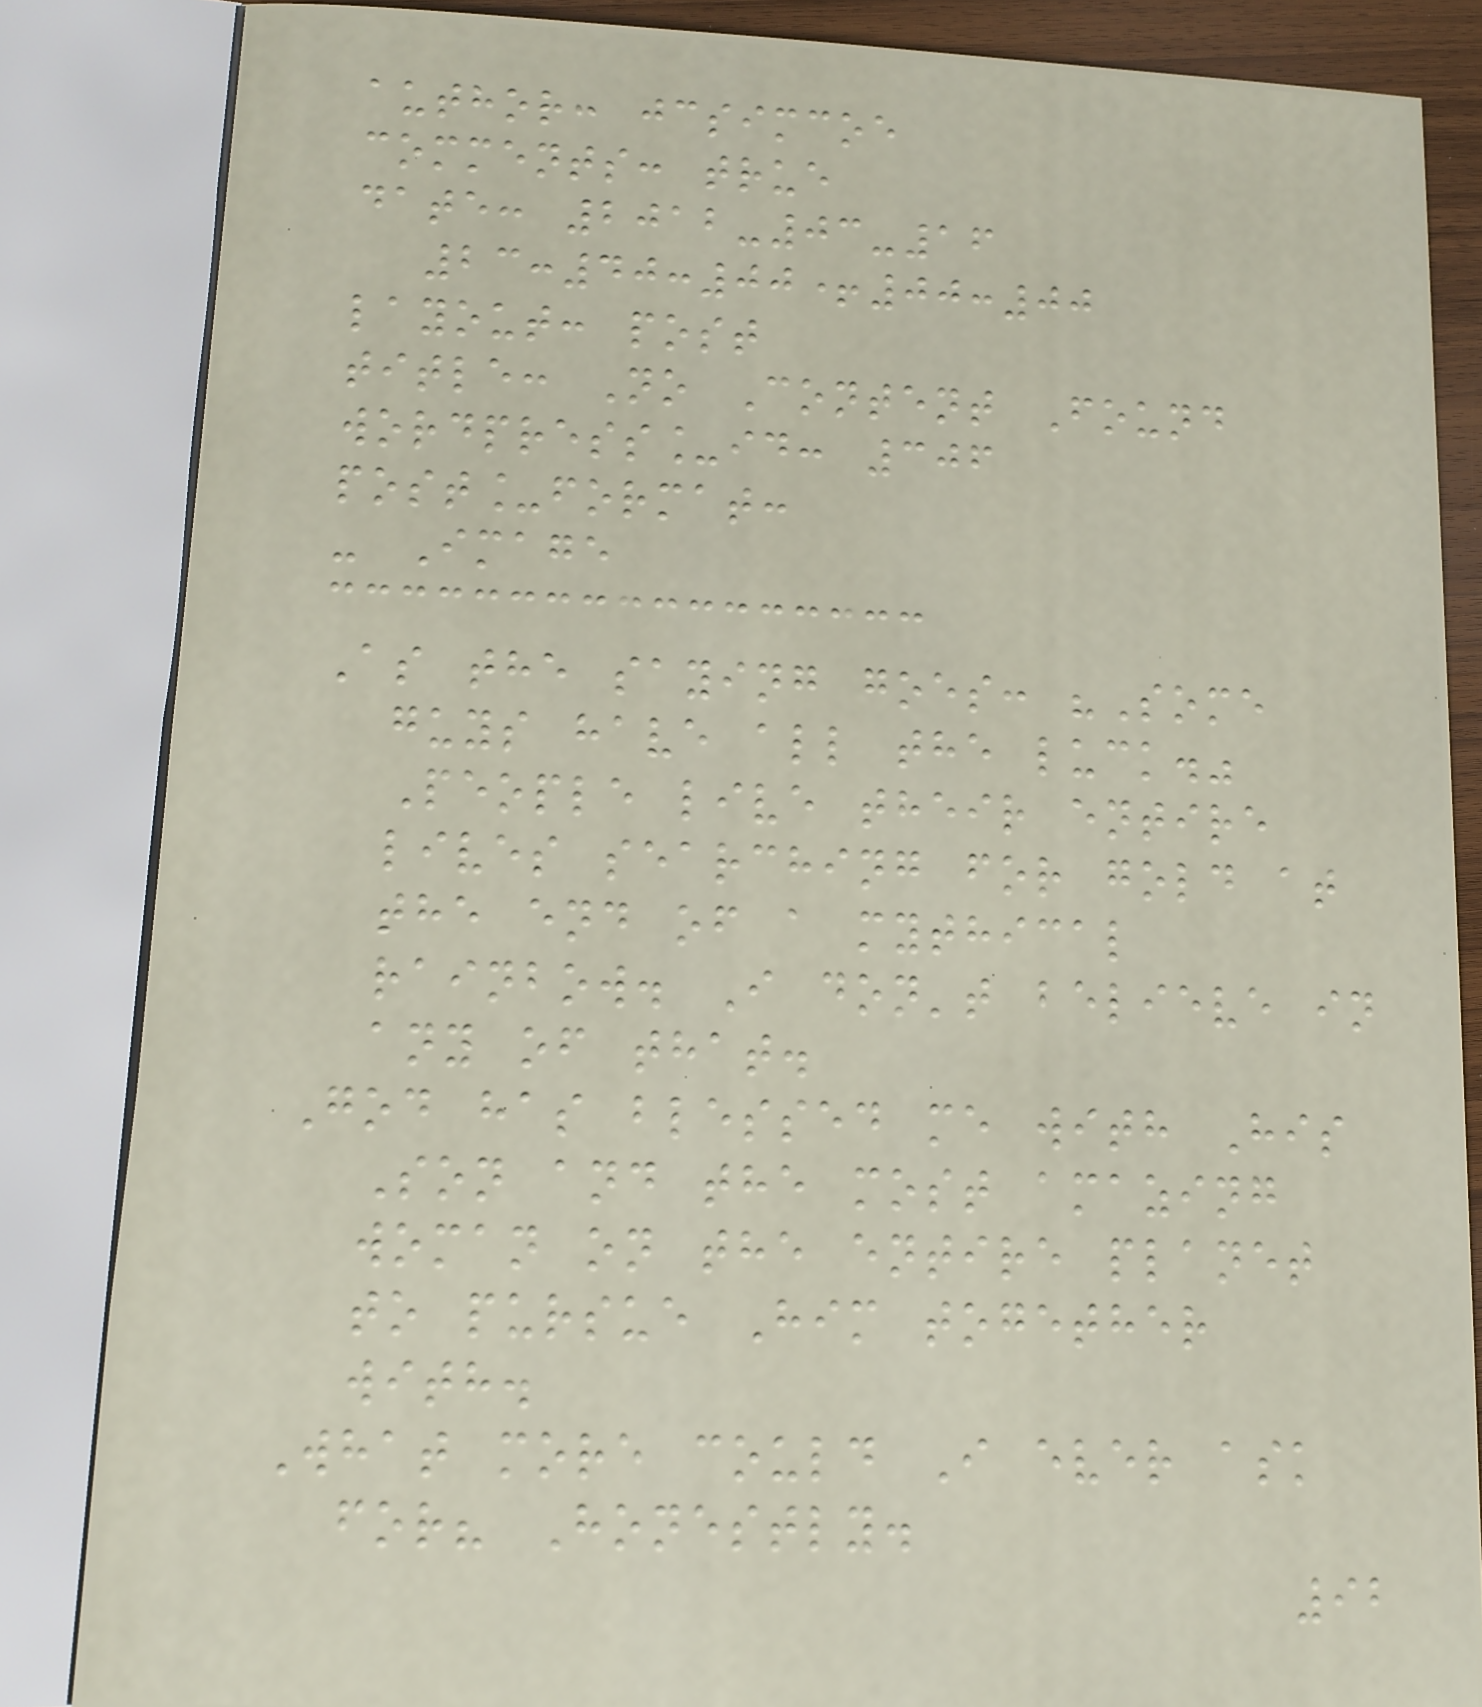author: jcsimcoe
comments: true
date: 2012-03-16
23:40:00+00:00
layout: post
title: No Content Found
wordpress_id: 306
post_format:
- Image
As the saying goes: "Some
guys have all the luck."
People live their entire
lives searching for gold at
the end of a mythical
rainbow. I don't believe in
any of that.
God has blessed me with His
Son and the most amazing
woman on the entire planet
to pursue Him together
with.
What more could I ever ask
for? Honestly.
92
